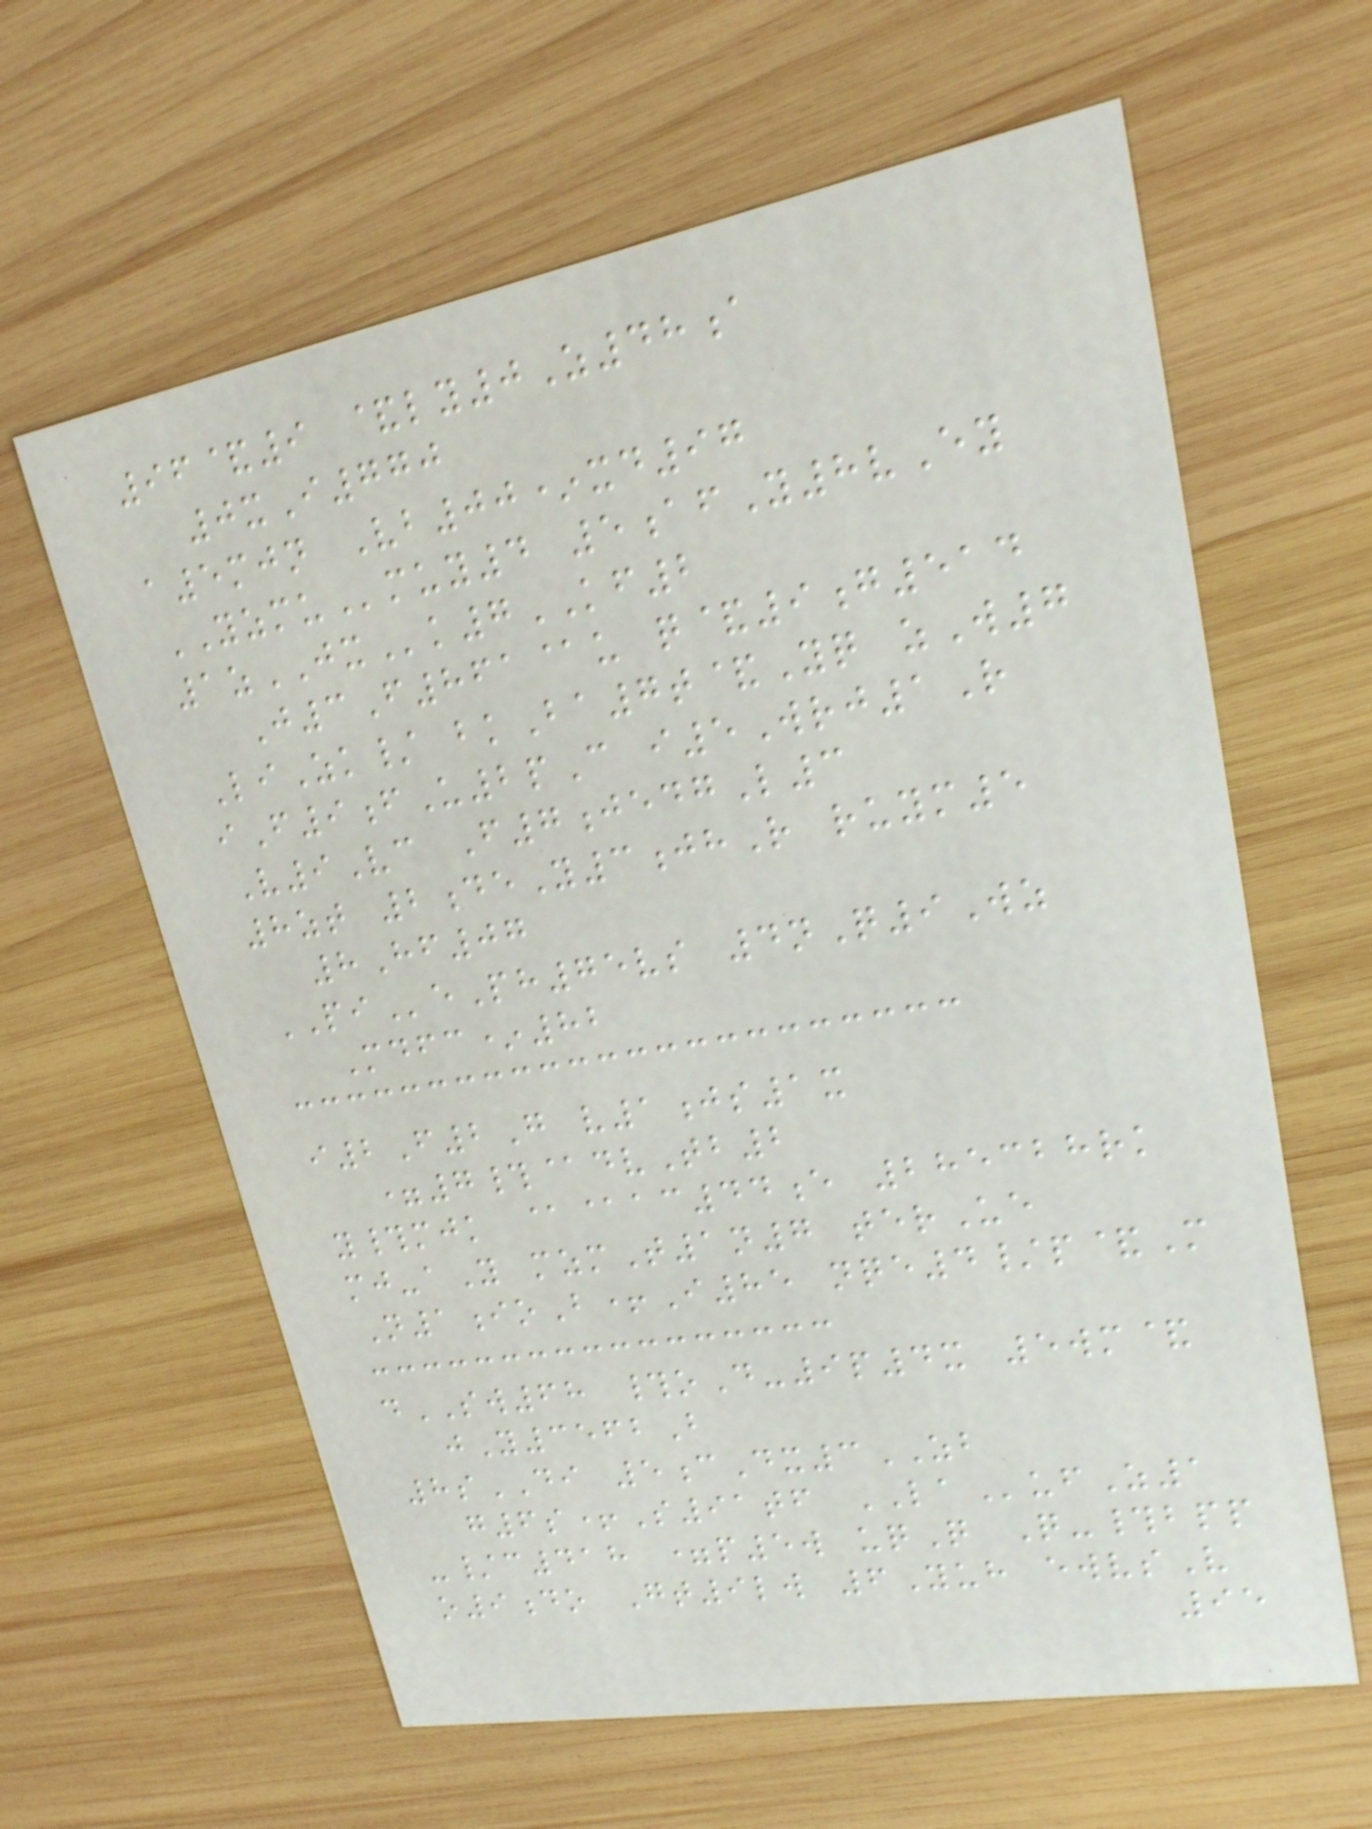96&9 &ly0Z48a
0xI770
a5mjn Vb00*xd97
YZMUmuy4 5afY8vEy
1zJXk7KF2
J3F861@u q&9g514
LiZk/ bkBa7t&Yq zW7
iF9fU2pC i5Wrj1R
V9Vc F7jedgL3
8zt 2deY3jhR ruym5
8Hf07
PIePh75vs 4nQ9Wz
Mdfc*82
i2F2G v1js1x
=7#@dvTb2
y#mjk @@ac44e 285328rk
mj-aY mzmT1n7 terUe
N1ioB+I85 nqe4/p&M
dSW68 #oD-9p4x 5wm&
jY3562B
8sDI 5cDx3ZB
g6s+S91tf LAufZ1
-/c418 =p5w uqQ Q-#bpp
o9do Gt9lw 6Yuh ewvsV
95
